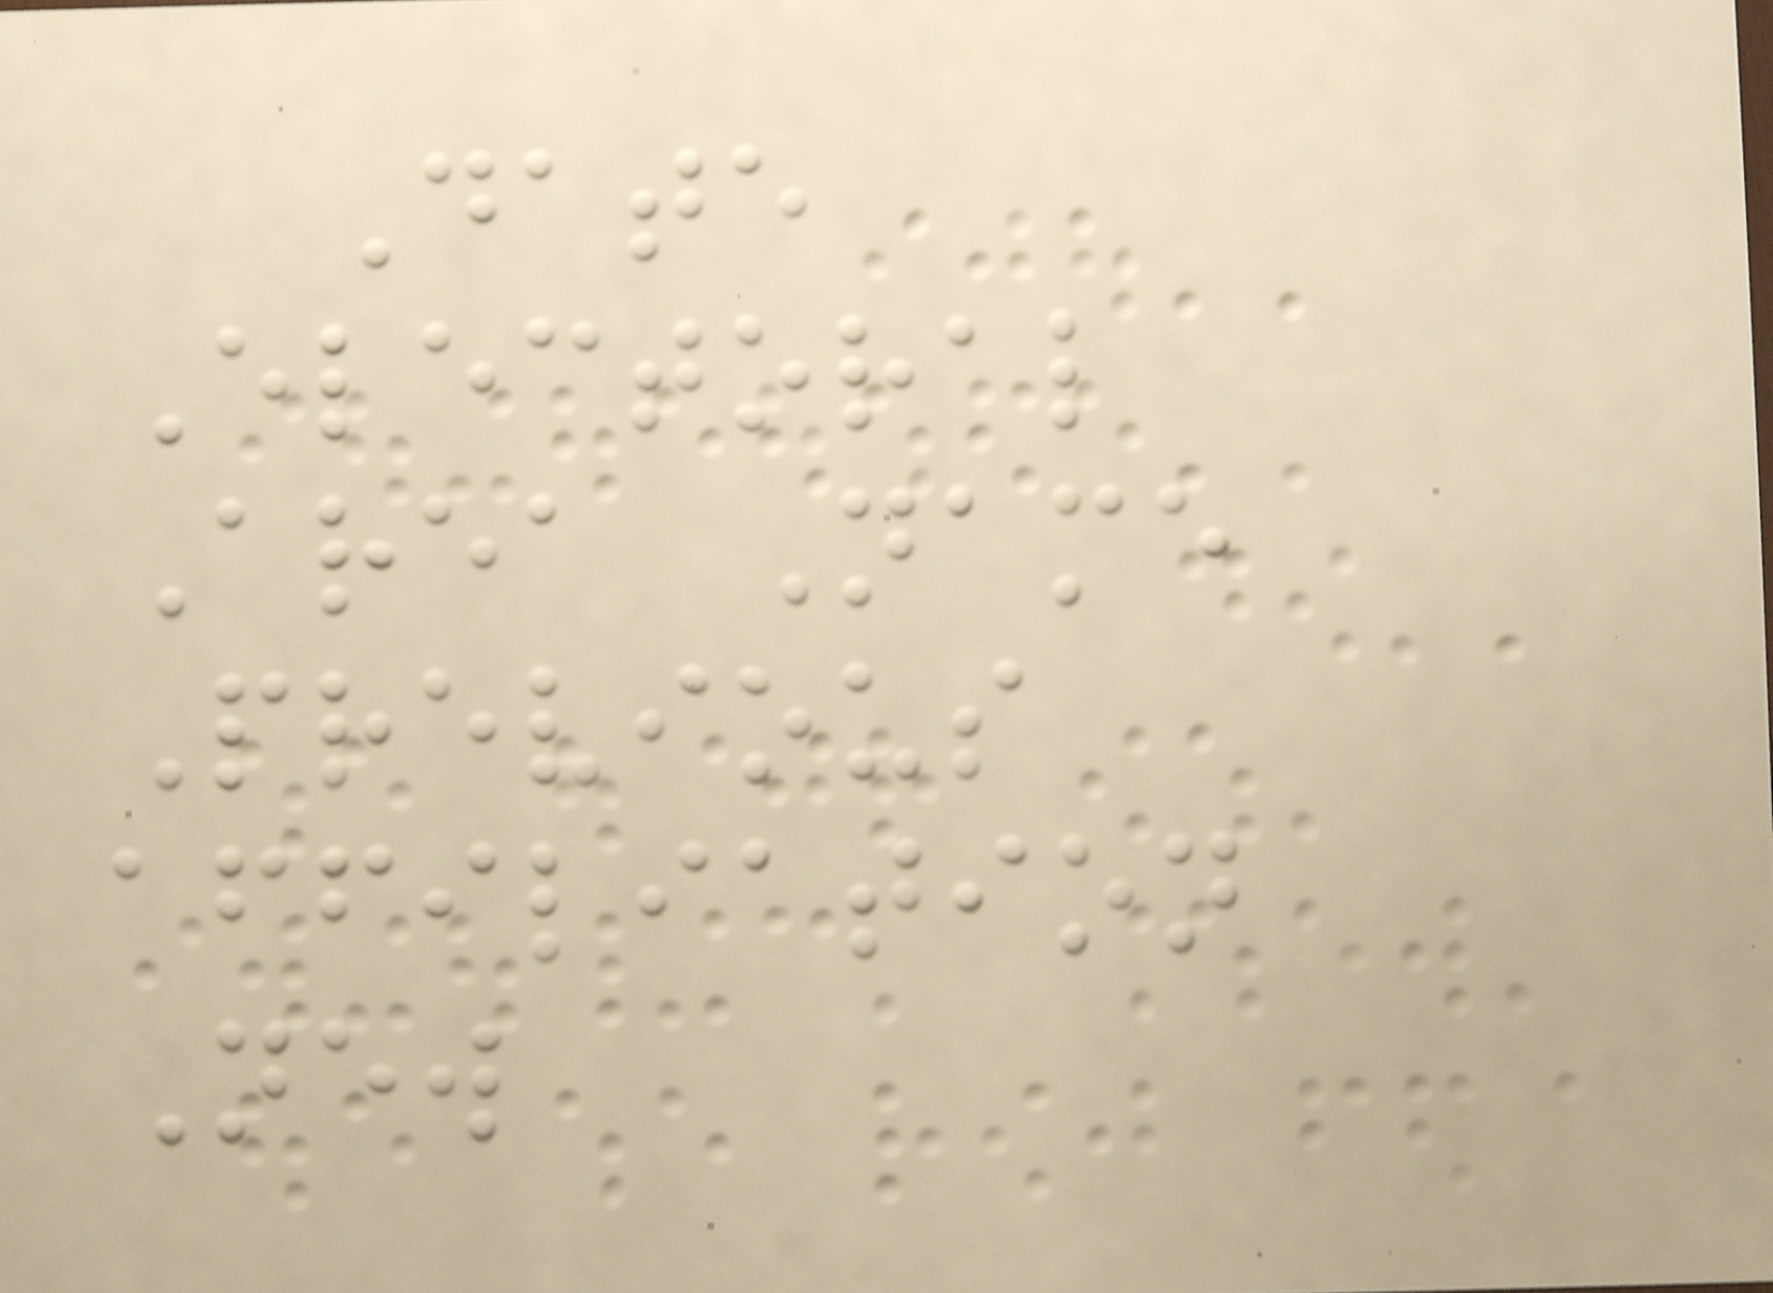Date
Electoral
Area Name
Previous
affiliation
New
